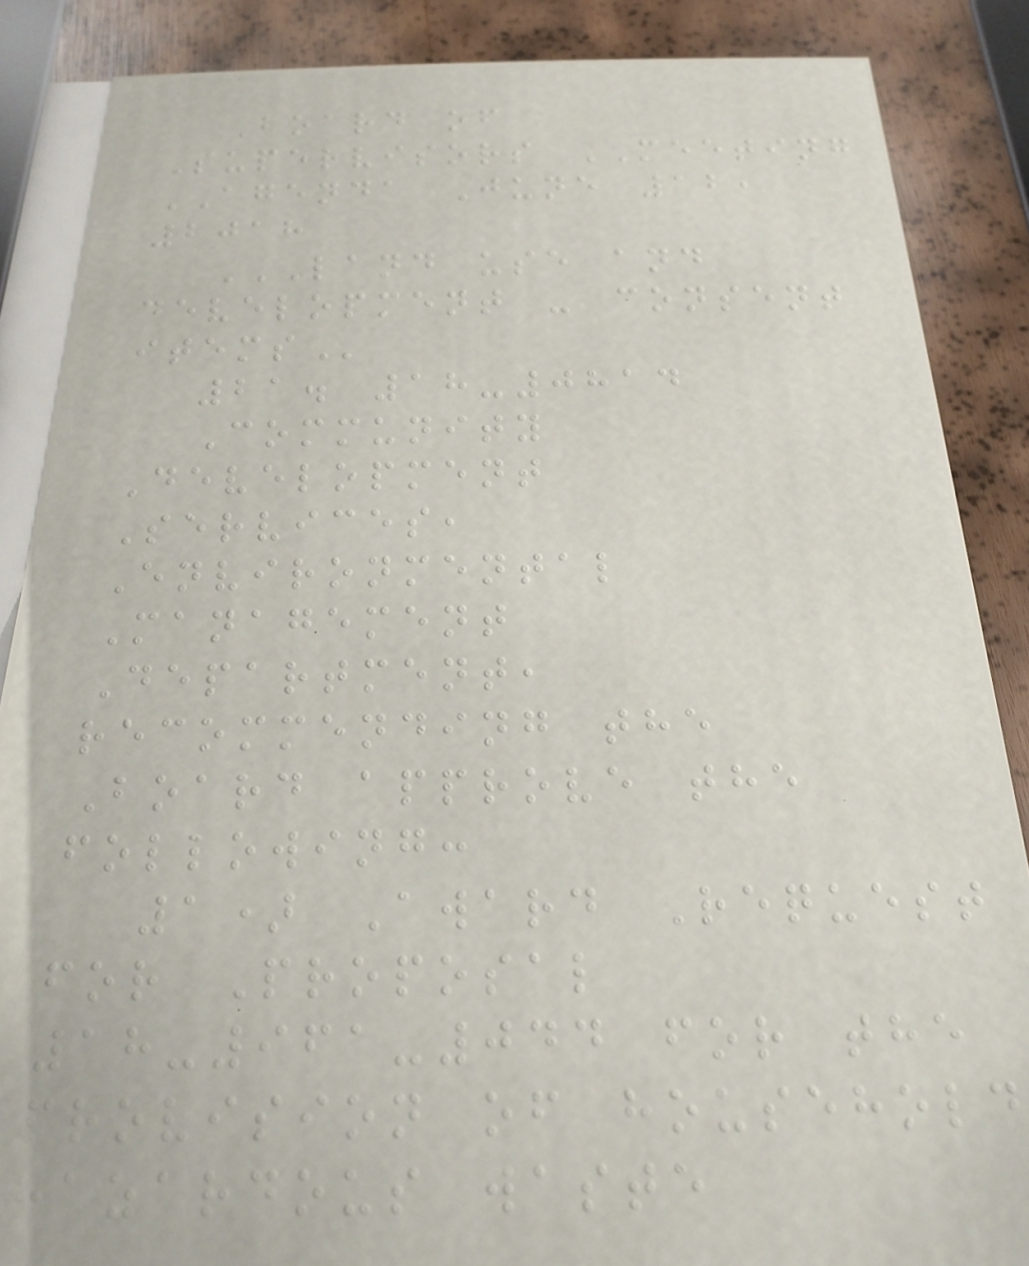Board of
Supervisors MEETING
AGENDA June 12,
2018
LAND USE AND
DEVELOPMENT - CONSENT
ITEMS
21. 18-0814
Community
Development
Services,
Environmental
Management
Department,
recommending the
Board approve the
following:
1) Award Request
for Proposal
18-961-044 for the
provision of household
hazardous waste
